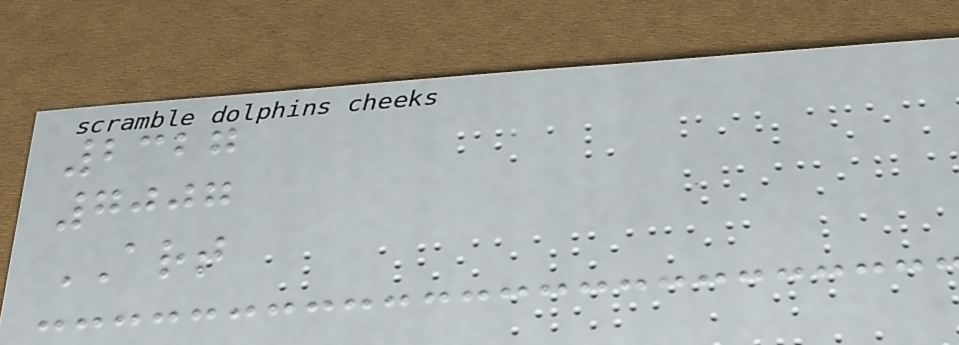2327
7007
ART
